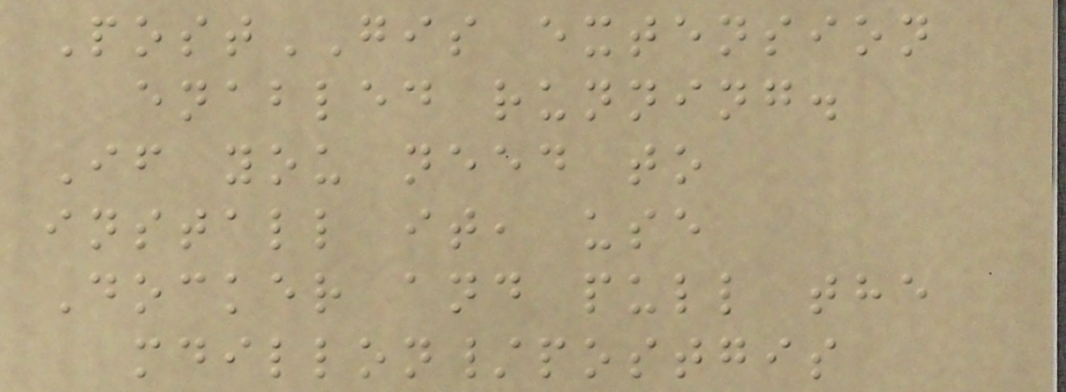PostGIS extension
enabled running.
If you need to
install it, use
Docker and pull the
mdillon/postgis
